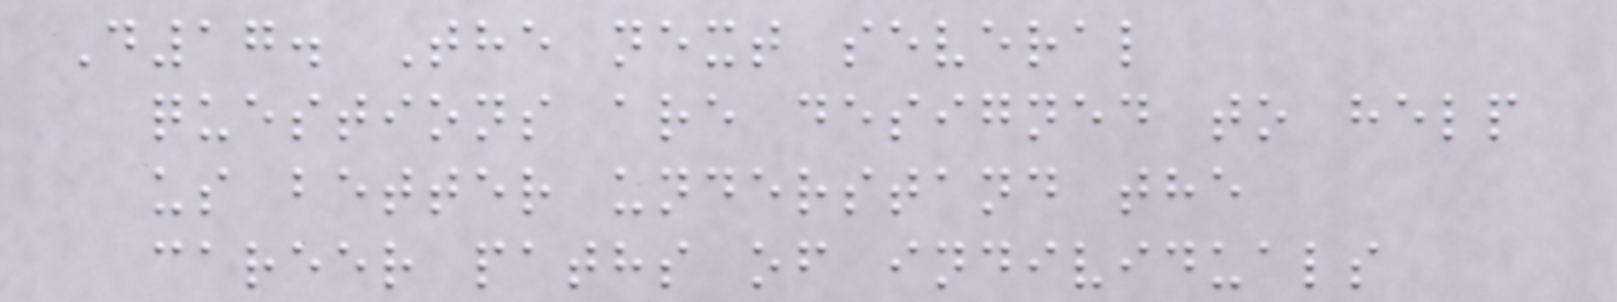D17. The next several
questions are designed to help
us better understand the
career paths of individuals
